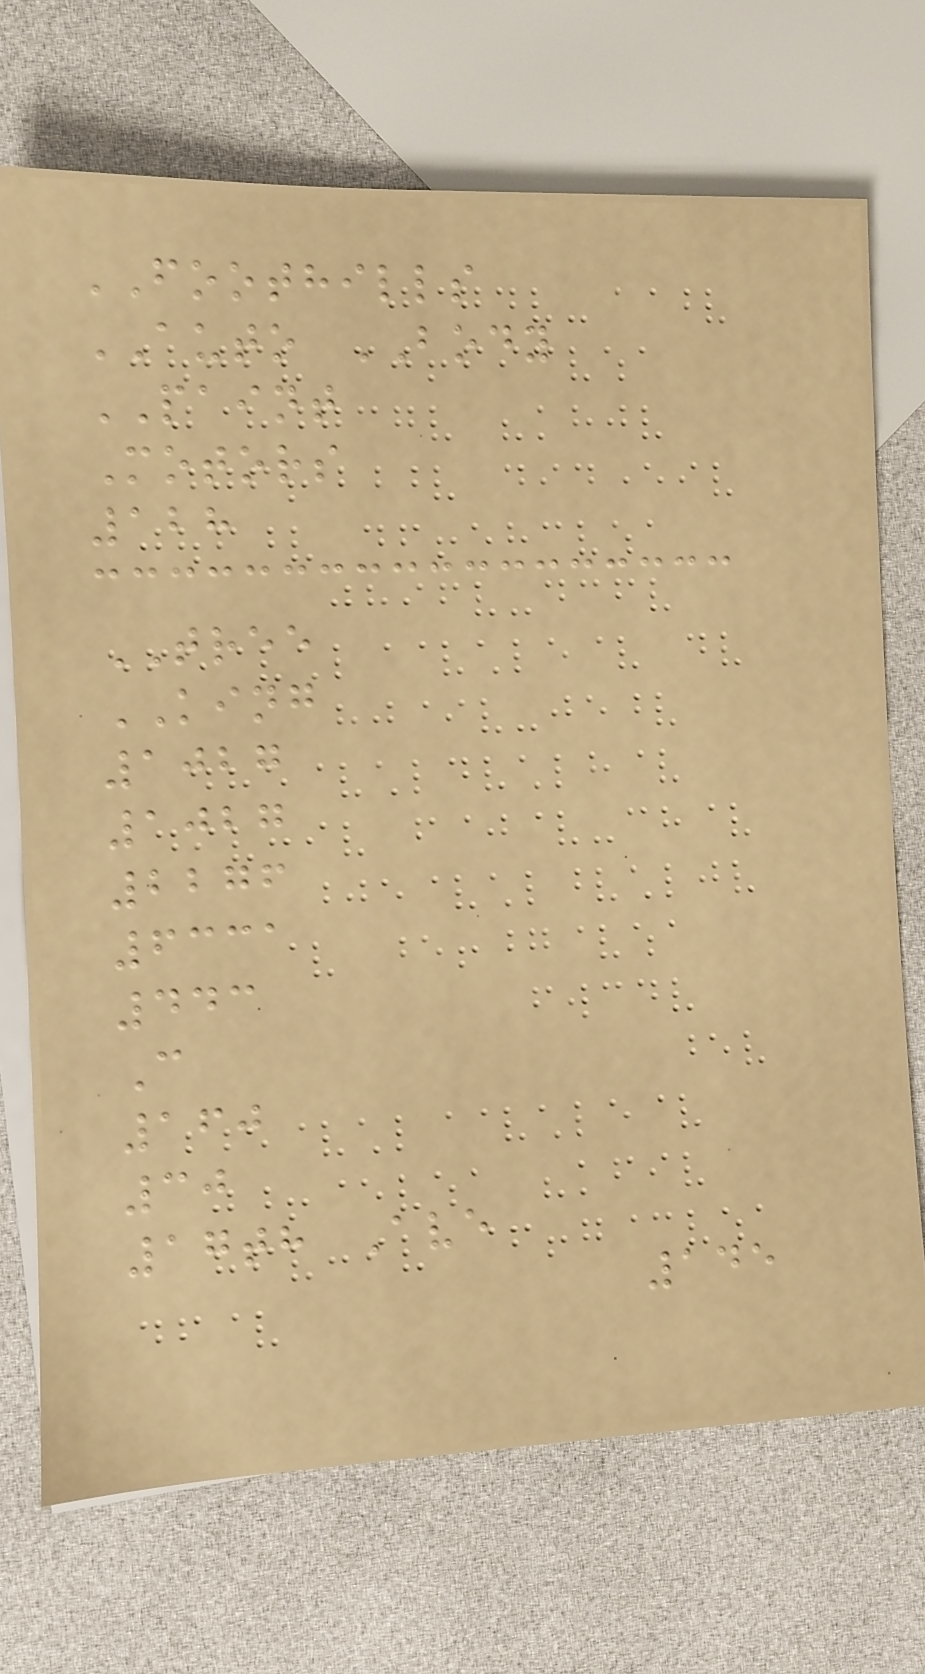FOOTHILLS
AUTO BODY
PAINT
Motors
128
TREE
KING
1027
1027
2276
6331
443
C
160
30
17th Ave
145
